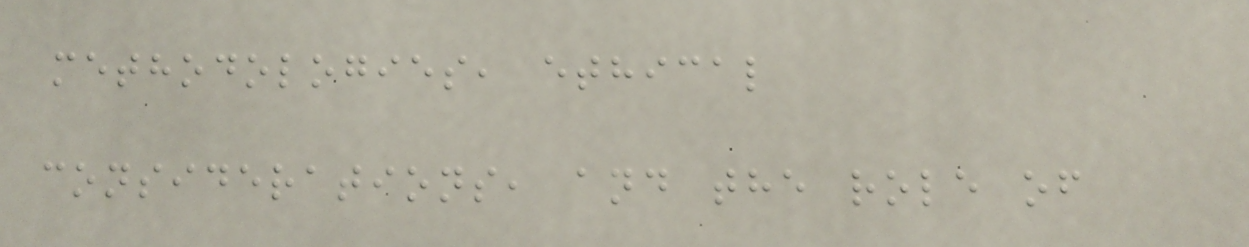methodologies, ethical
considerations, and the role of
